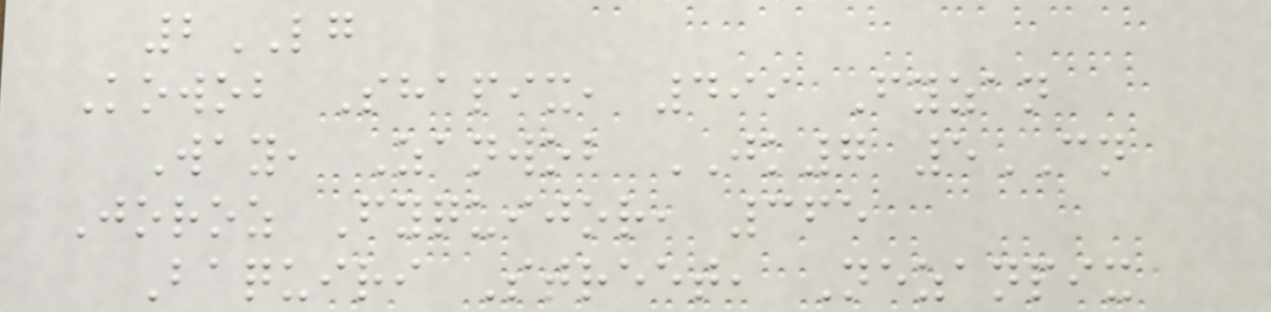2LG
Kowob Shapix, 499 Fyzan
Way, Zanwob JK7 5CN
Joroz Fyquijor, 365
Baquiri Street, Nezanpix
